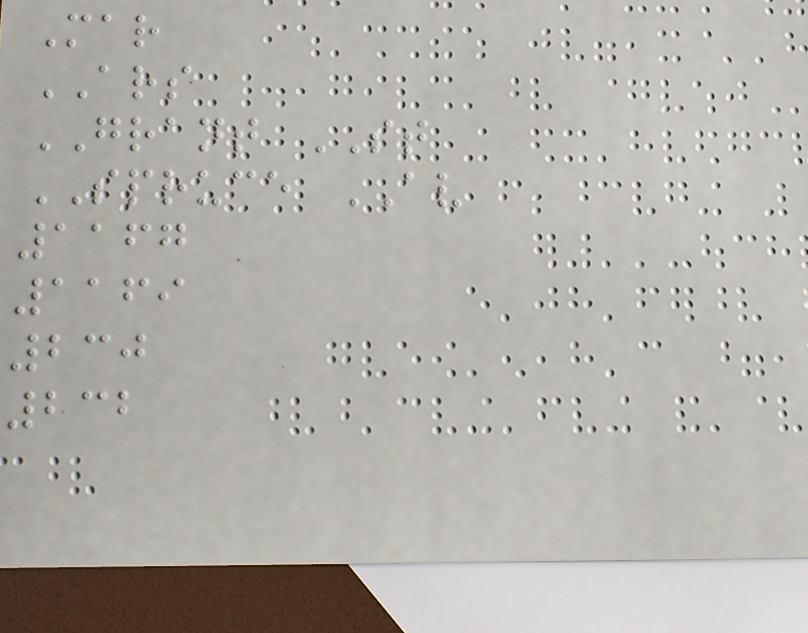Mar
ARS
GRANT ST
SPRUCE AV
1167
1169
230
232
